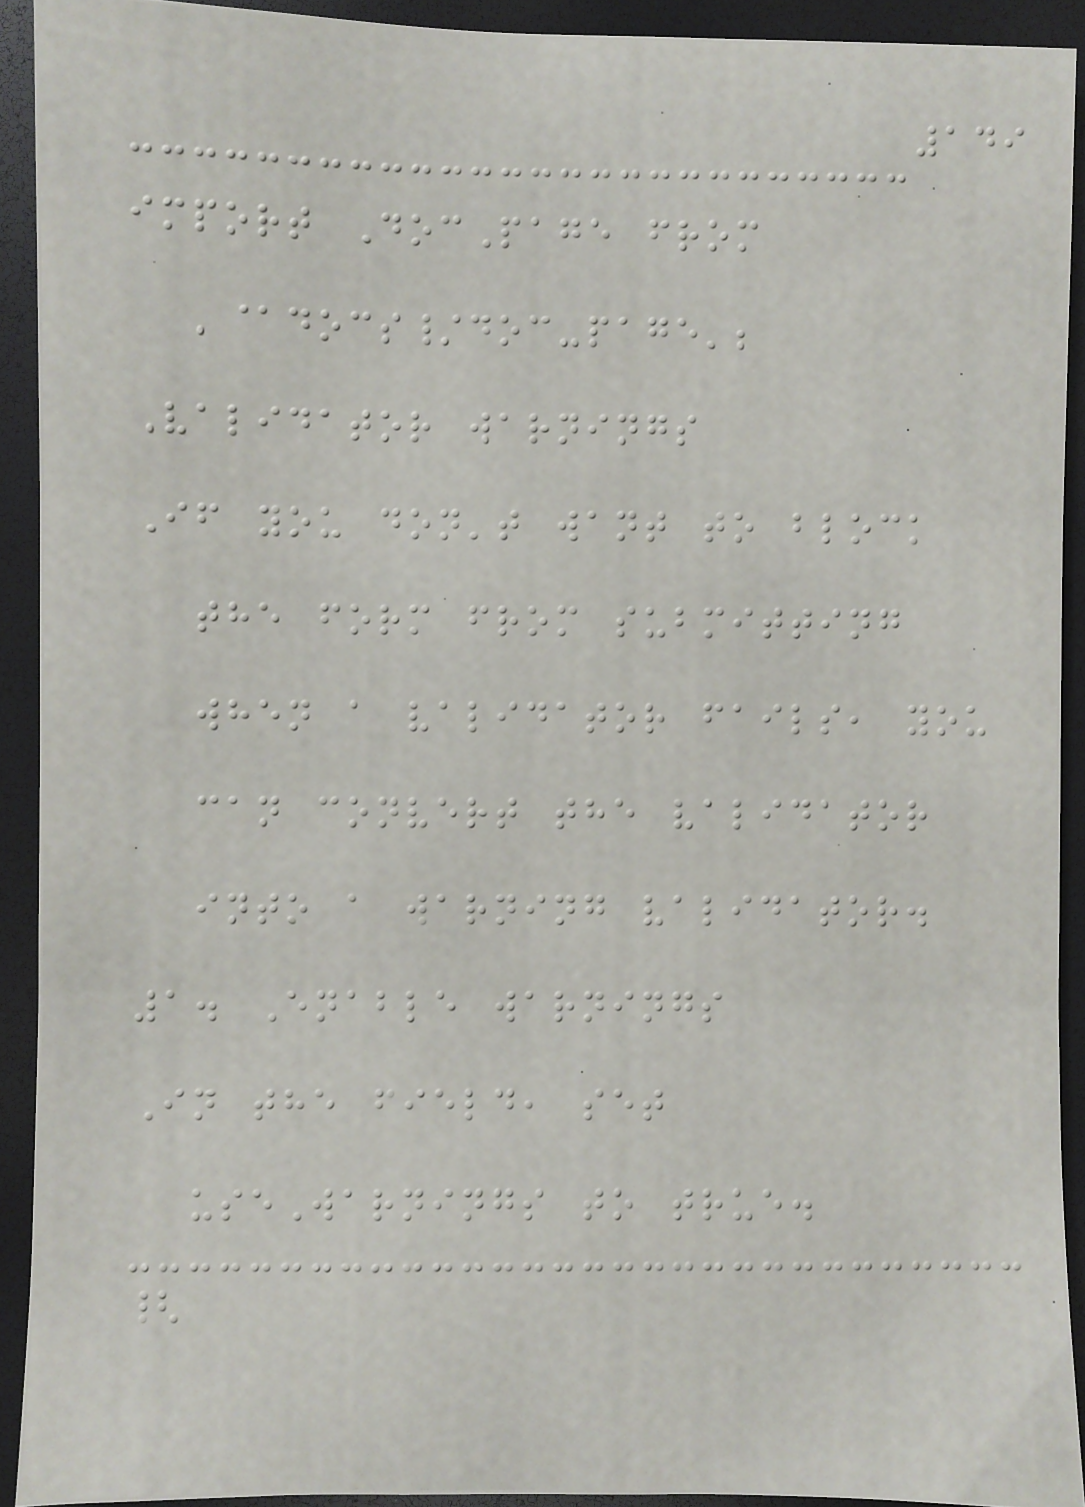149
import DocPage from
'@docs/doc-page';
Validator warnings
If you don't want to block
the form from submitting
when a validator fails, you
can convert the validator
into a warning validator.
1. Enable warnings
In the field, set
useWarnings to true.
{
